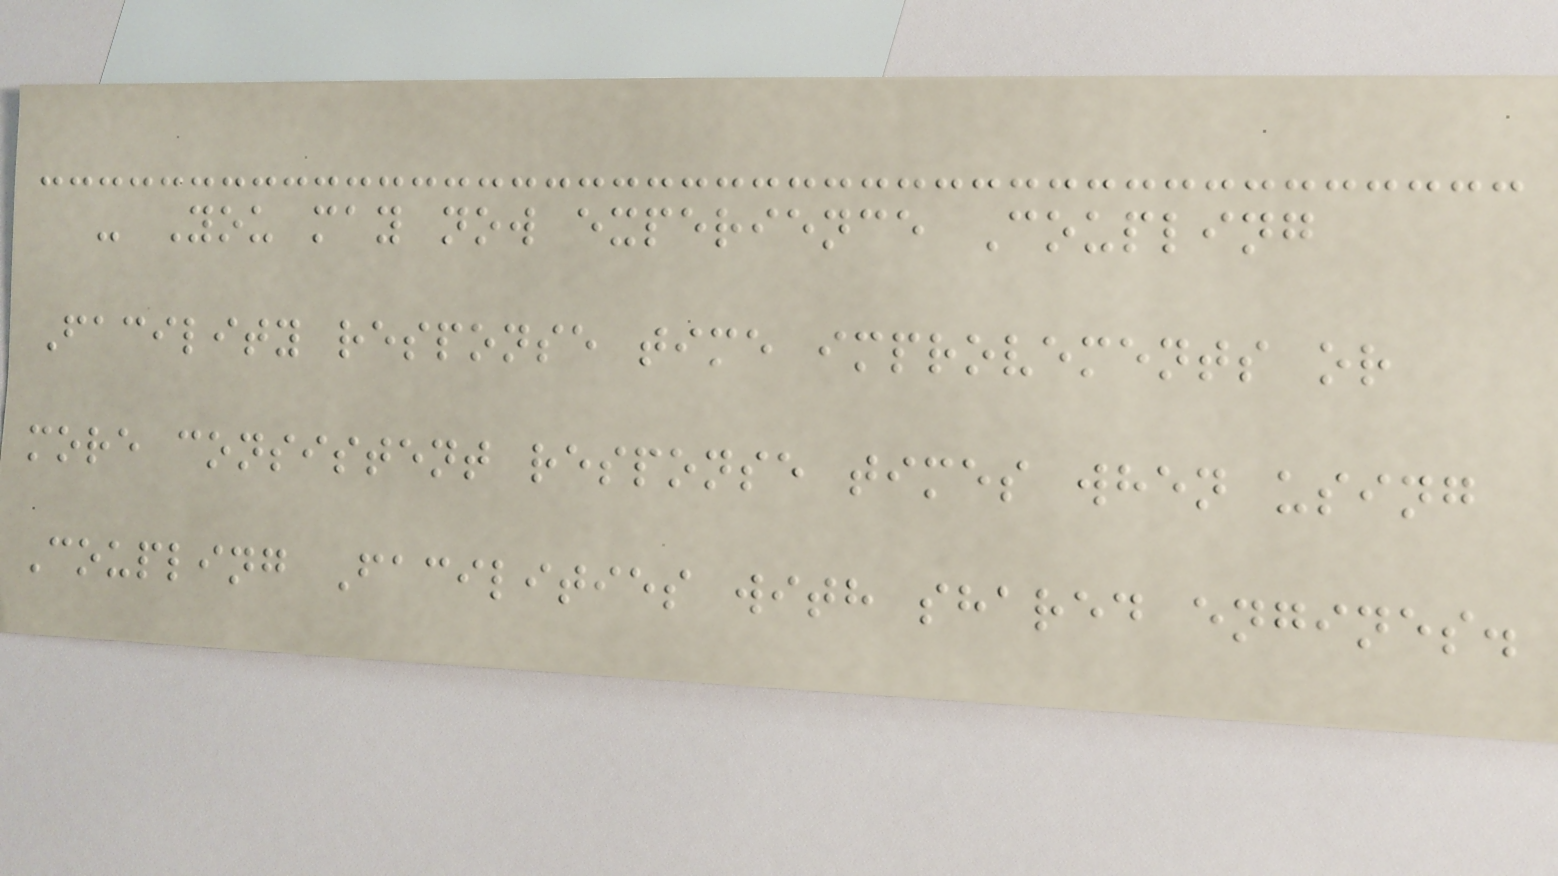- You may now experience Coupling
Facility response time improvements or
more consistent response times when using
Coupling Facilities with shared engines.
